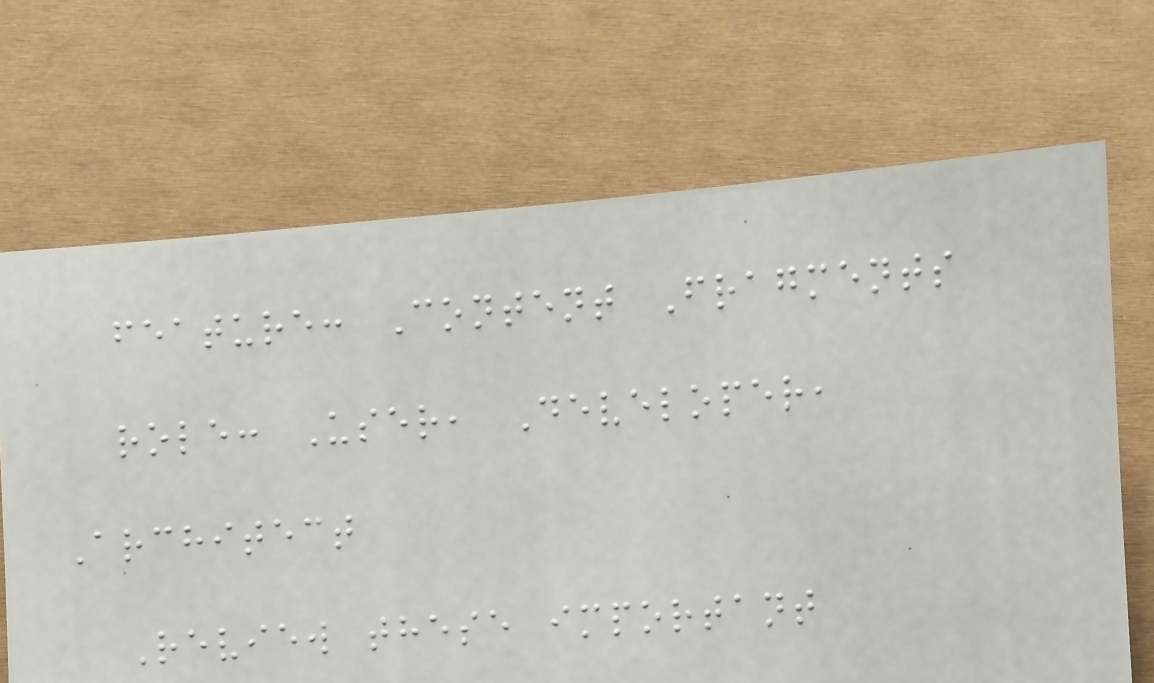feature: Content Fragments
role: User, Developer,
Architect
Review these important
